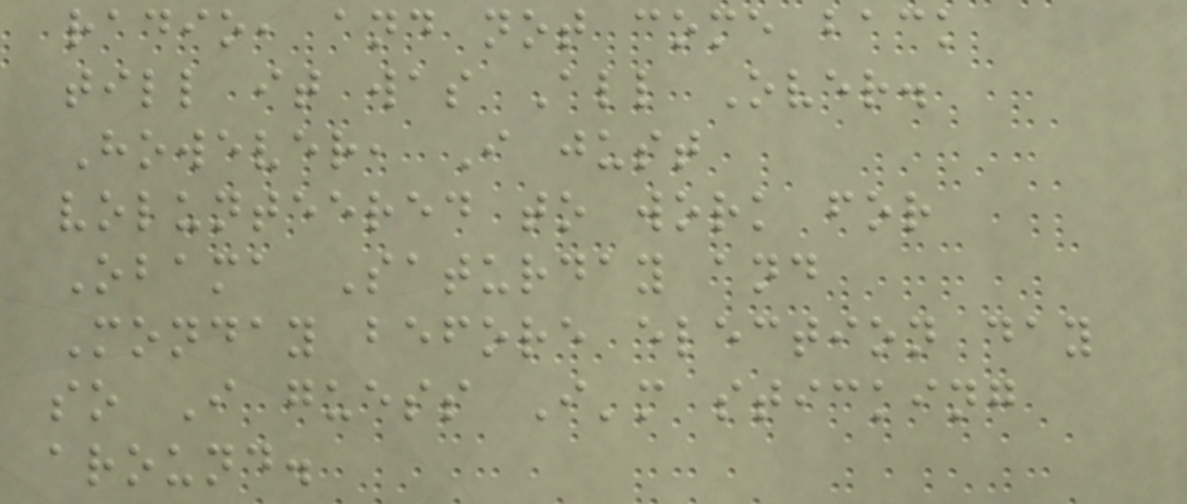radio, and not come back
till it was All Over.
However, I just
volunteered to work for
Obama Saturday and
Monday before election day
so I guess I'm sticking
around.
